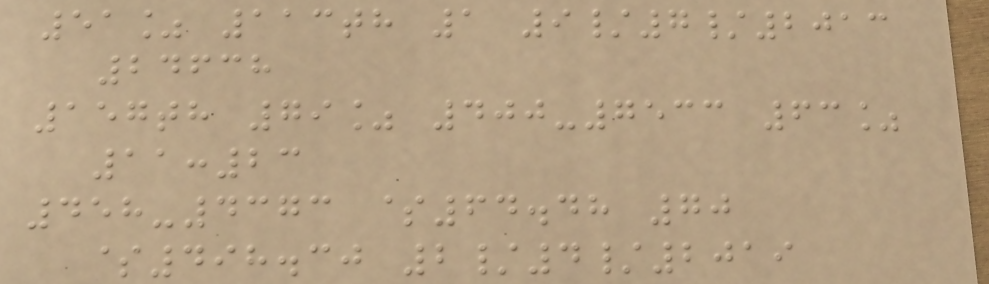51% 113th 1 9/7/2013
24638
157th 79% 400-7533 63%
11:23
458-4373 $64.48 70
$498.30 2/4/2019
